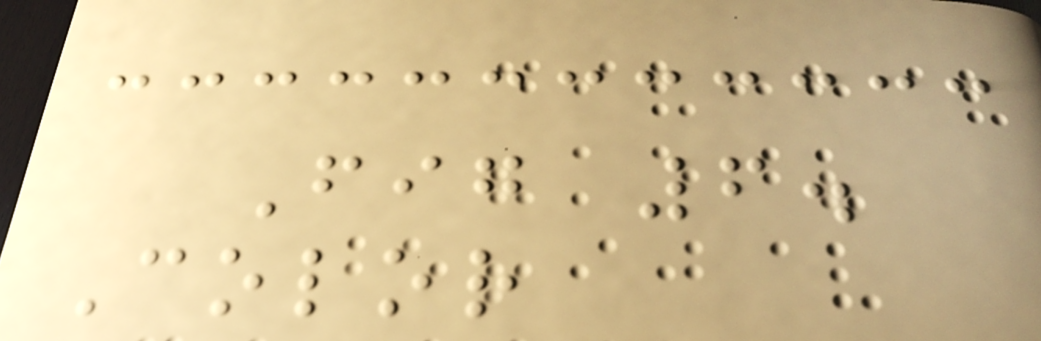Fig 6.
Color
